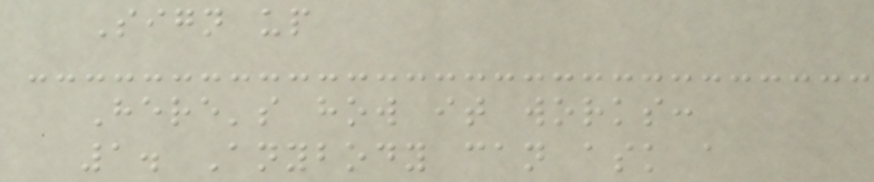Sign up
Here's how it works:
1. Anybody can ask a
